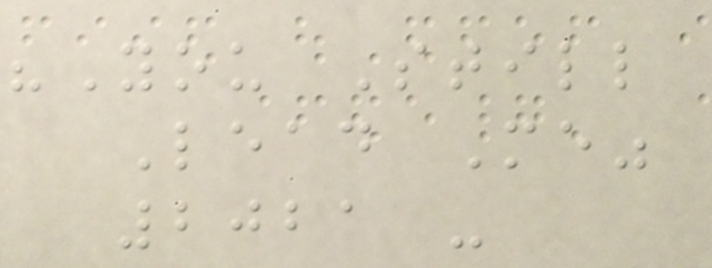"You Still
Lead Me"
2021 -
